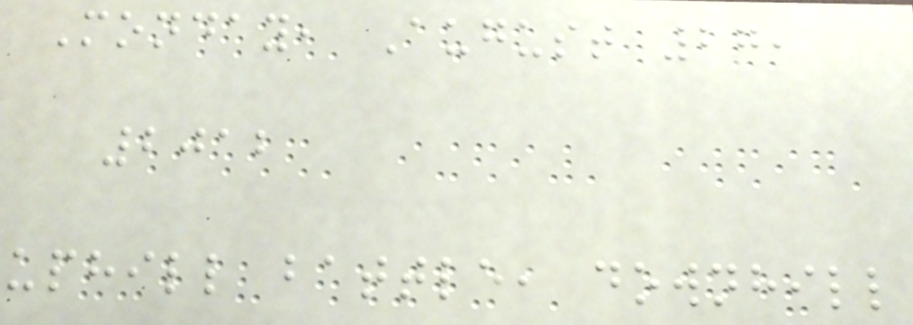Monday, August 27,
2012
uphill battle, downhill
